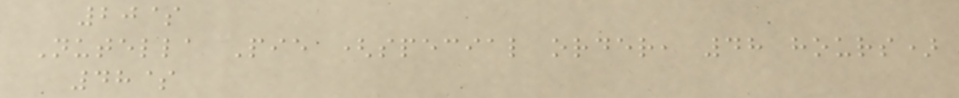20$
Nutella Pie (special order, 48 hours)
48$
